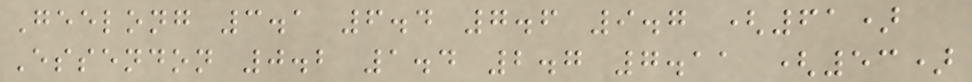Geelong 3.1 6.4 7.6 9.7 (61)
Essendon 0.2 1.4 2.7 7.11 (53)
